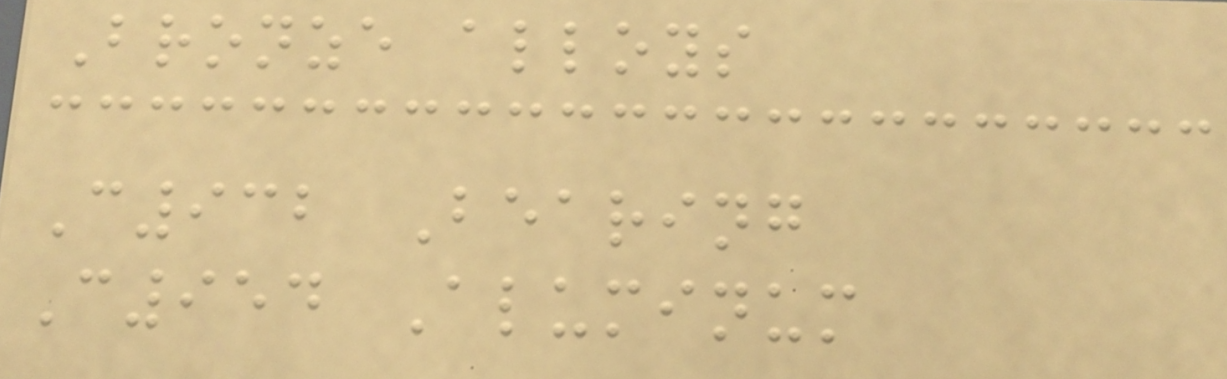Bronze alloys
C932 Bearing
C954 Aluminum
